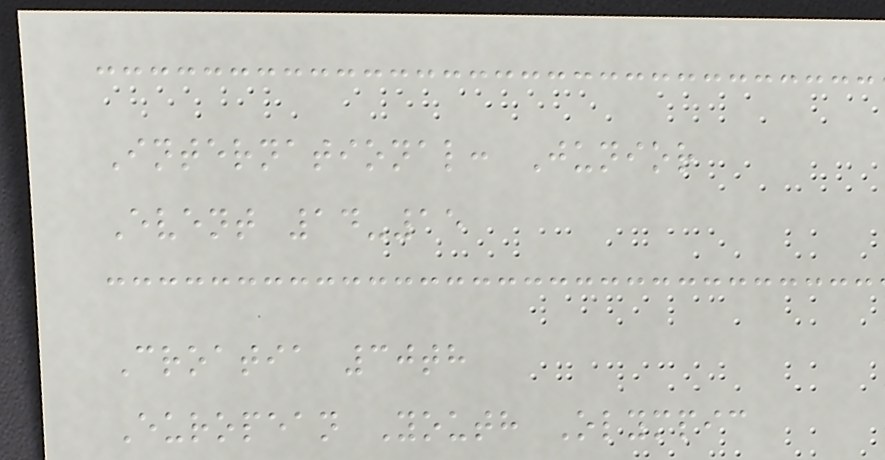International: Junior
Event 14-15
Croatia 30th
European Youth Olympic
